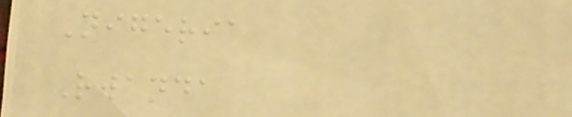Nigeria
Rwanda
